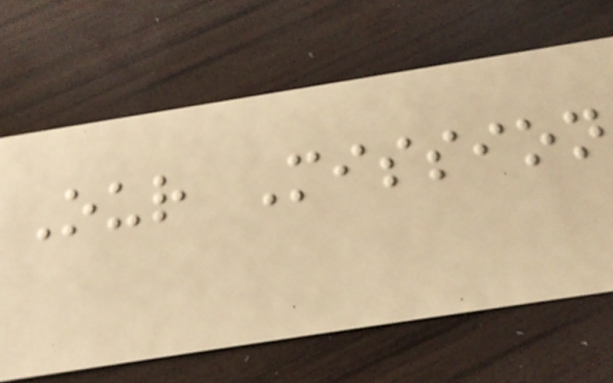Our Mission
